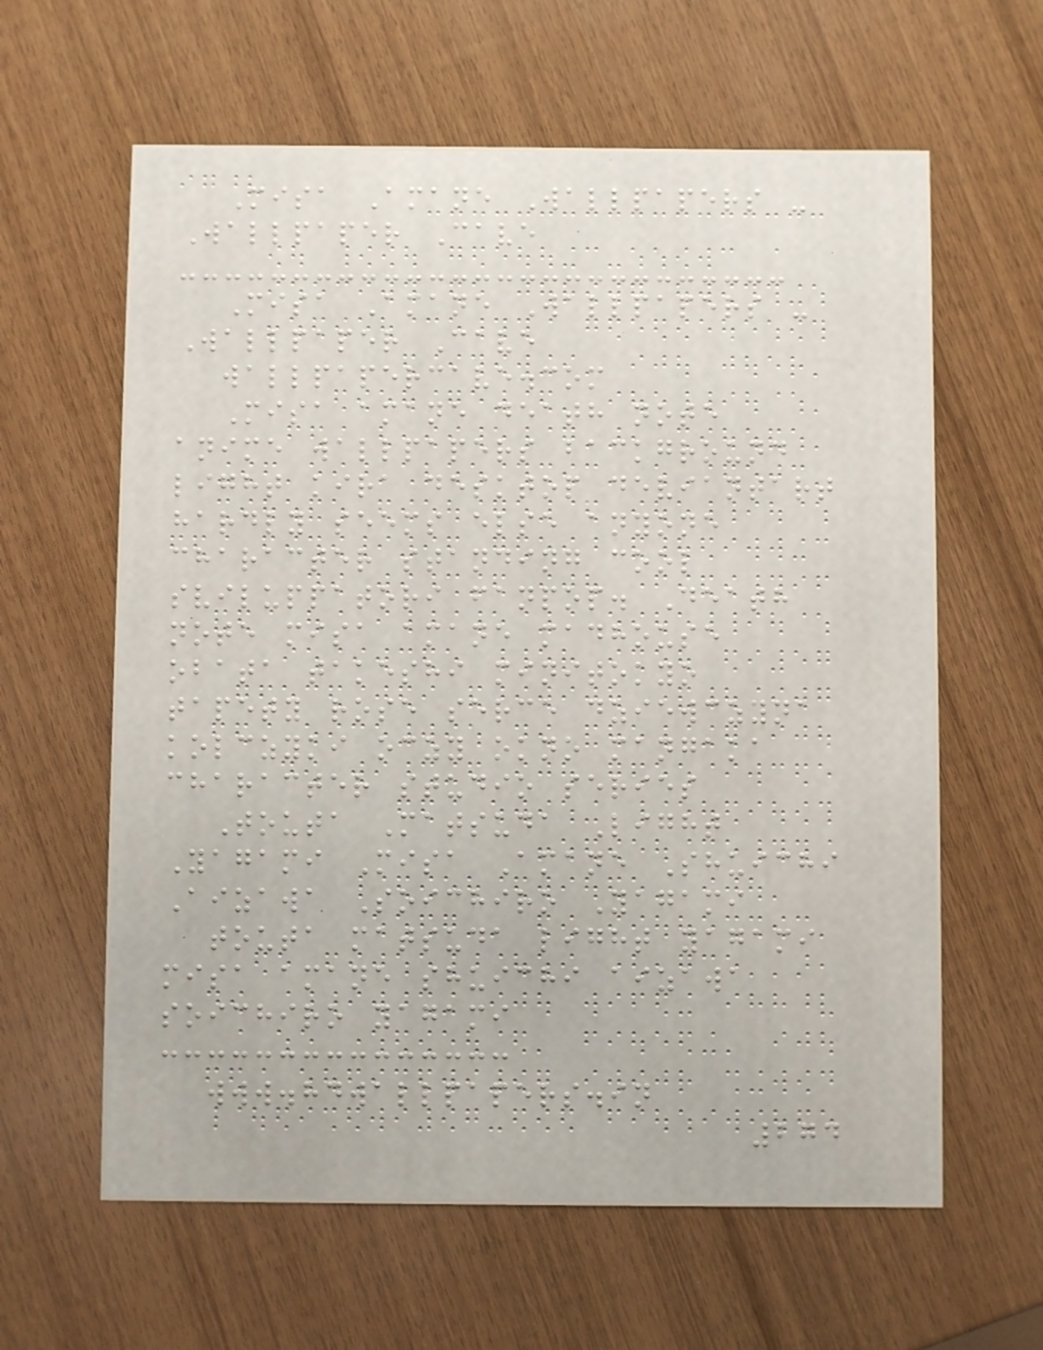Misa Amane Wallpapers -
Wallpaper Cave
Misa Amane Wallpapers -
Wallpaper Cave
wallpapercave.com
Misa amane death note
anime wallpapers background
light kira desktop deviantart
hardly seems else anyone
character standing cool
sviluppatori fanpop. Death
note misa amane madhouse
obata takeshi minitokyo
tapety rose serce dziewczyna
kolczyki oczy okno mangaka
character studio series
Touta Matsuda Light
Yagami Misa Amane Shuichi
Aizawa Soichiro Yagami
touta matsuda light yagami
misa amane shuichi aizawa
soichiro yagami
www.hdwallpapers.in
274
